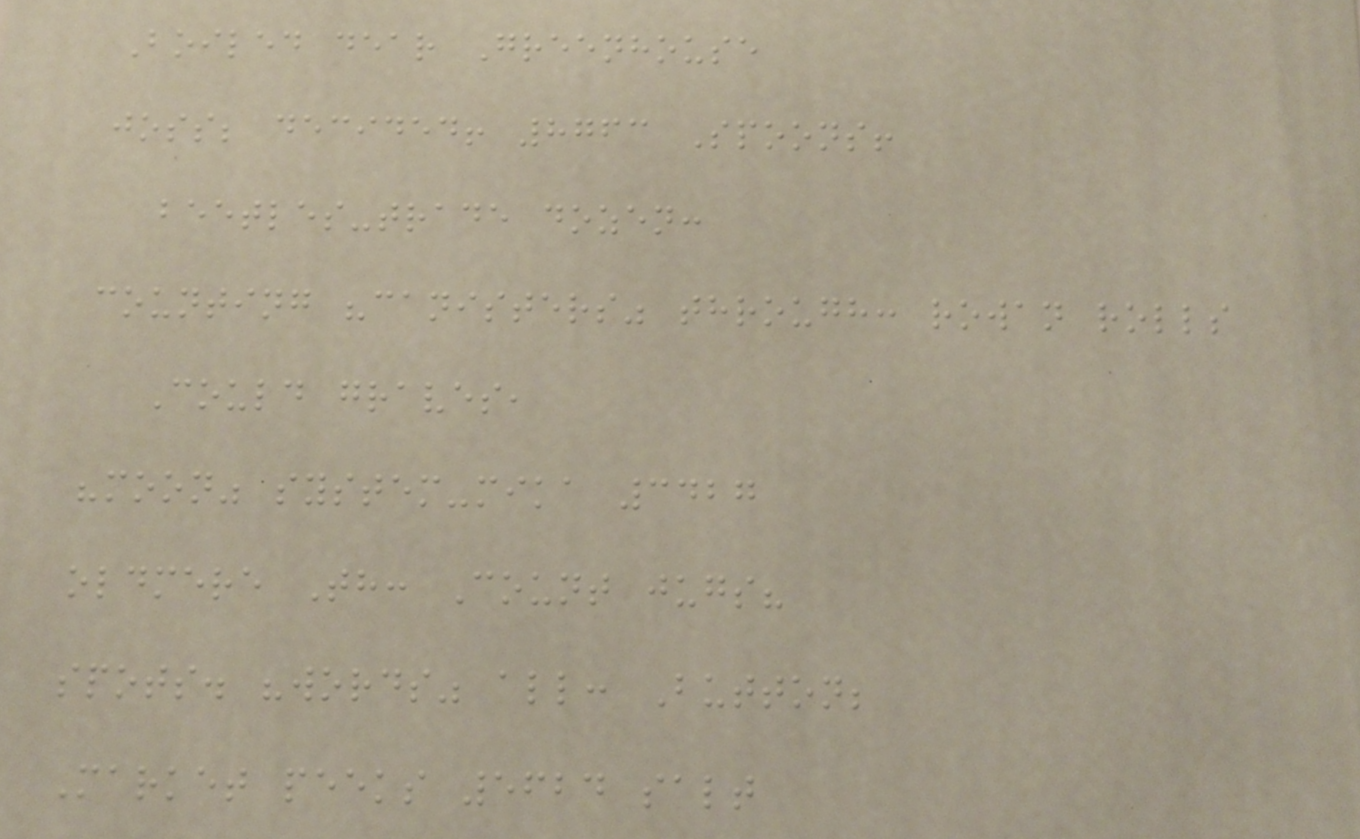Boiled dear Greenhouse
joss; decided! 8763 Spoons!
beetles-trade dozen:
counting "canisters" through: rowan rolls
Could graves,
"moon" system-mika 3427
oldmere Th: Count jugs?
spots. "words" all: Button;
Market peeks 5624 salt
